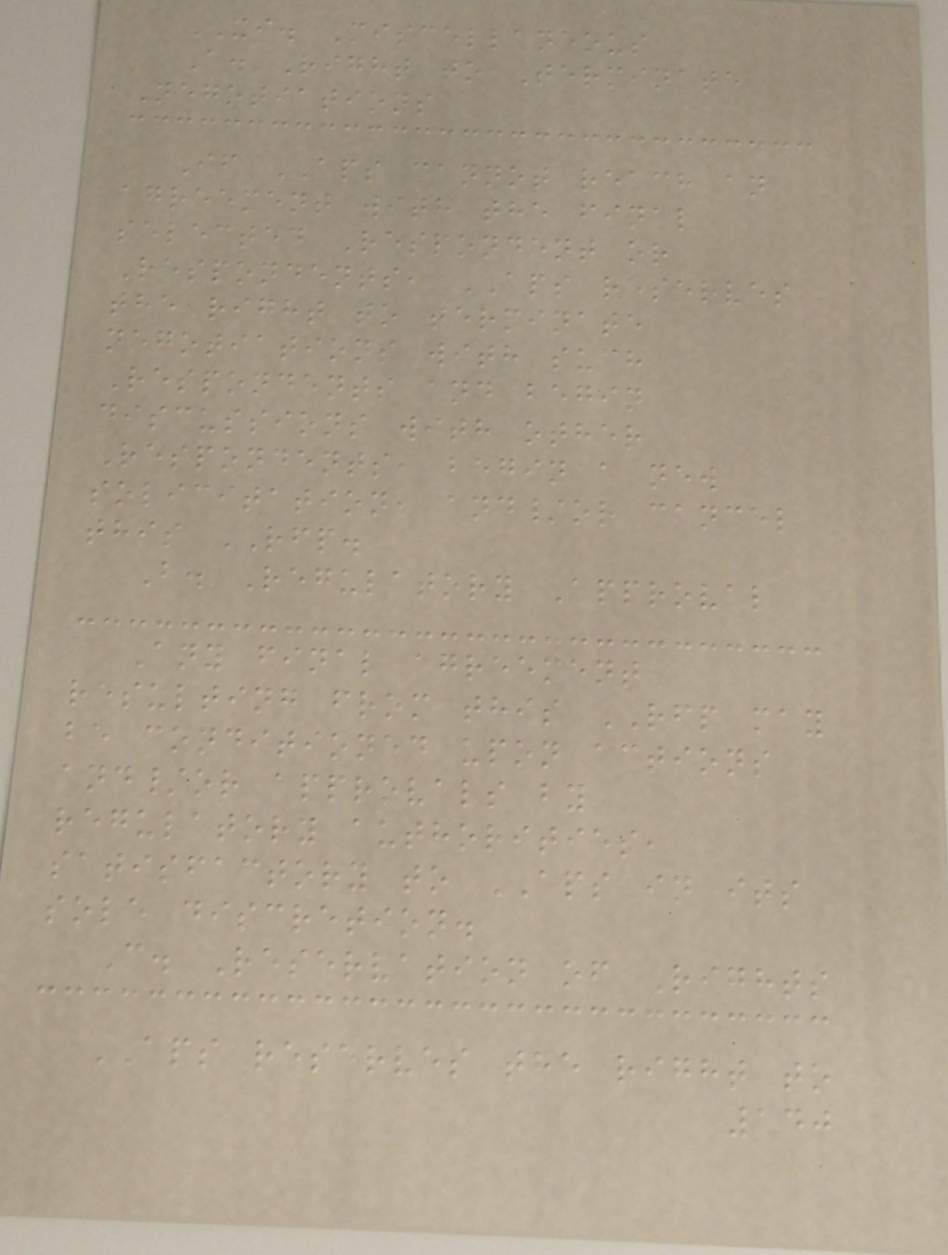XI. Miscellaneous
A. Right to Terminate
Negotiations
If APS cannot reach an
agreement with the final
selected Respondent or
Respondents, APS reserves
the right to terminate
negotiations with such
Respondents and begin
discussions with other
Respondents, begin a new
solicitation, and/or cancel
this RFP.
B. Regulatory Approval
Any final agreement
resulting from this RFP may
be conditioned upon actions
and/or approvals by
regulatory authorities,
satisfactory to APS in its
sole discretion.
C. Reservation of Rights
APS reserves the right to
140
